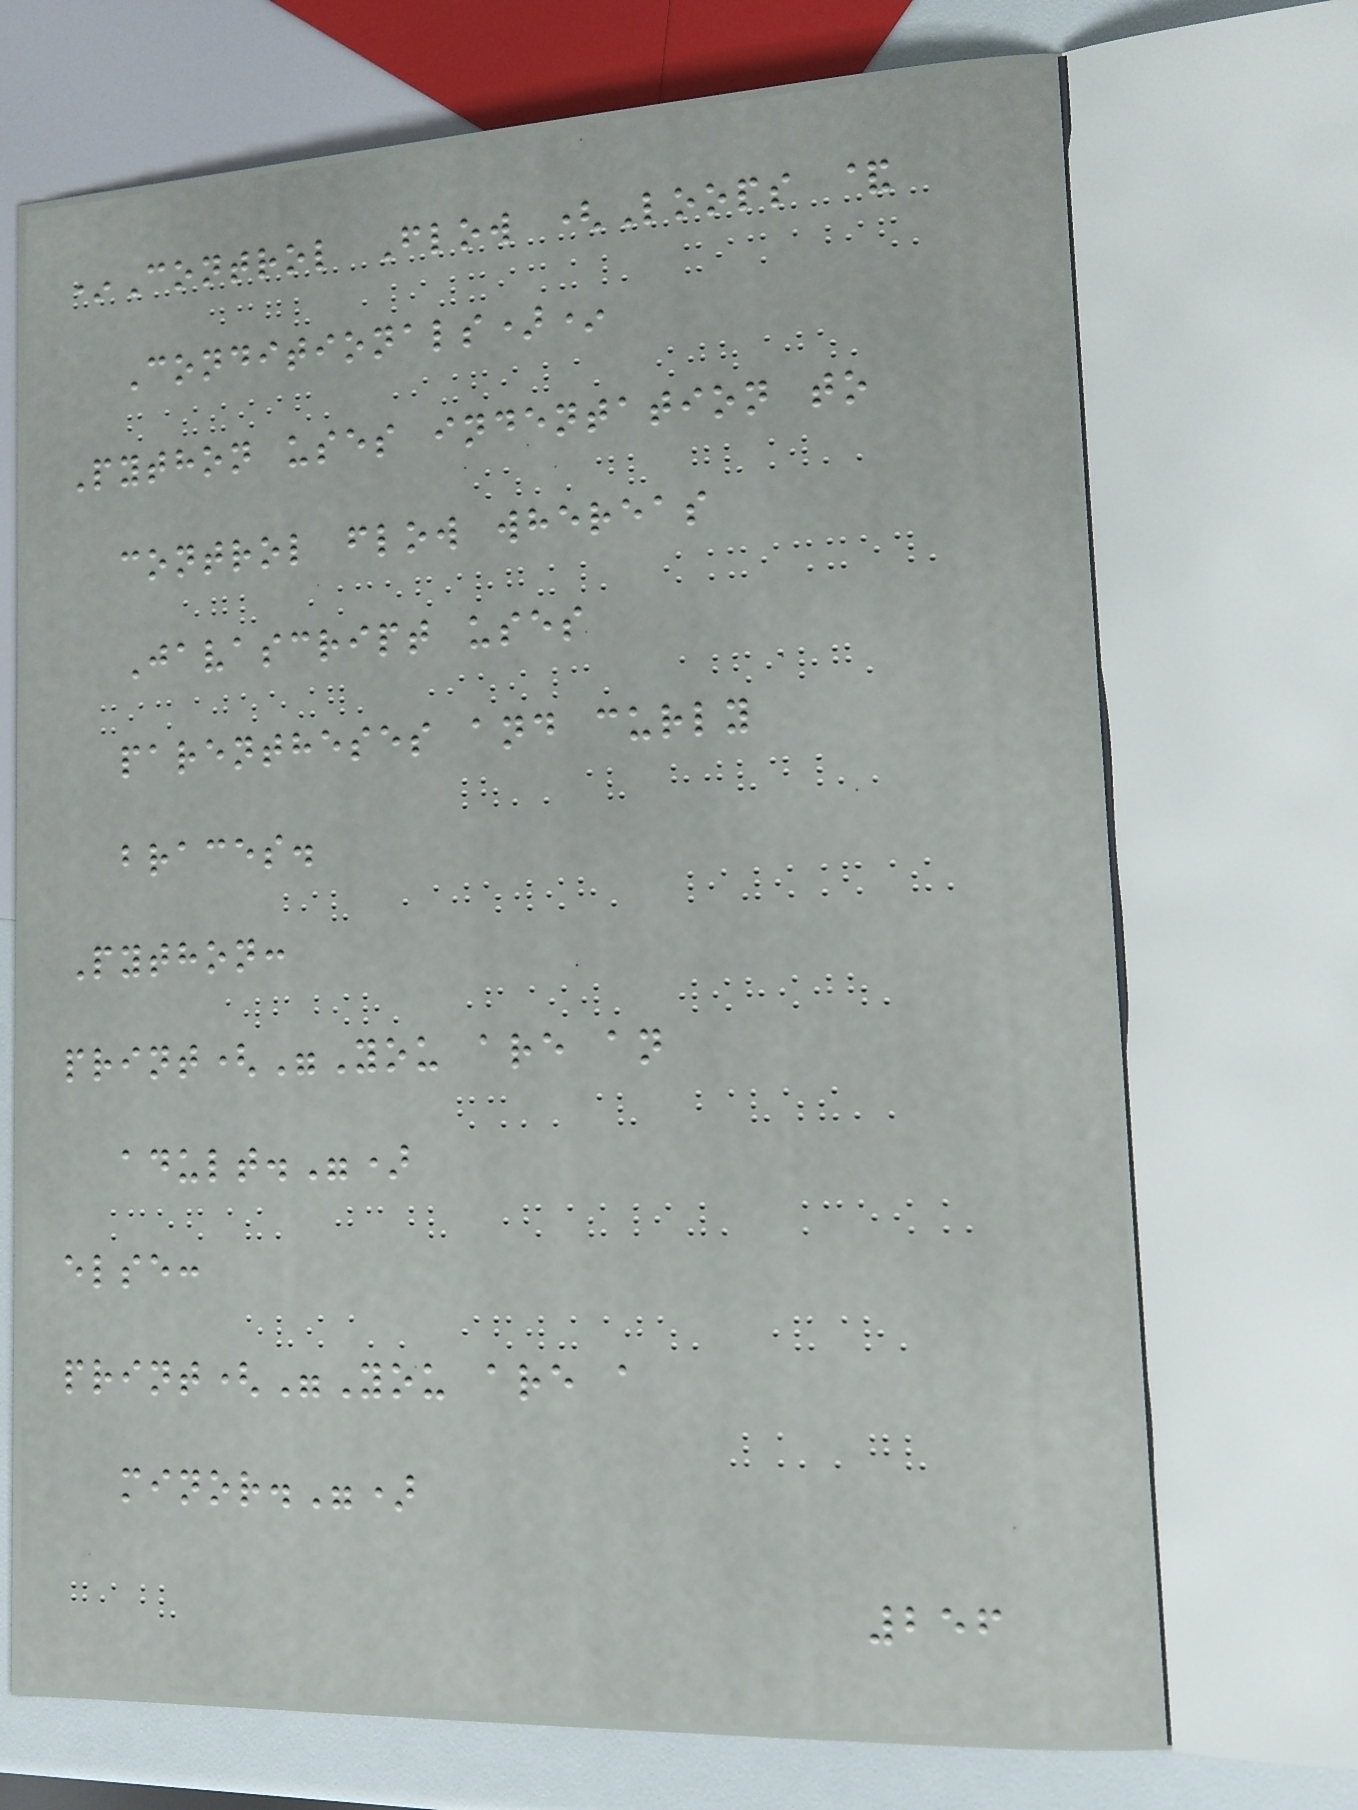*Control Flow (Loops &
Conditionals)*
Python uses indentation to
control flow whereas
Javascript uses
parentheses and curly
braces.
Python:
print("You are an
adult.")
else:
print("You are a
minor.")
256
